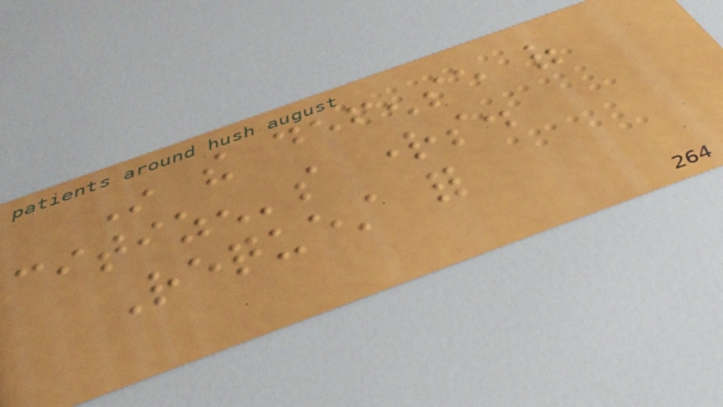In the defense of
citizen's rights.
Request for
